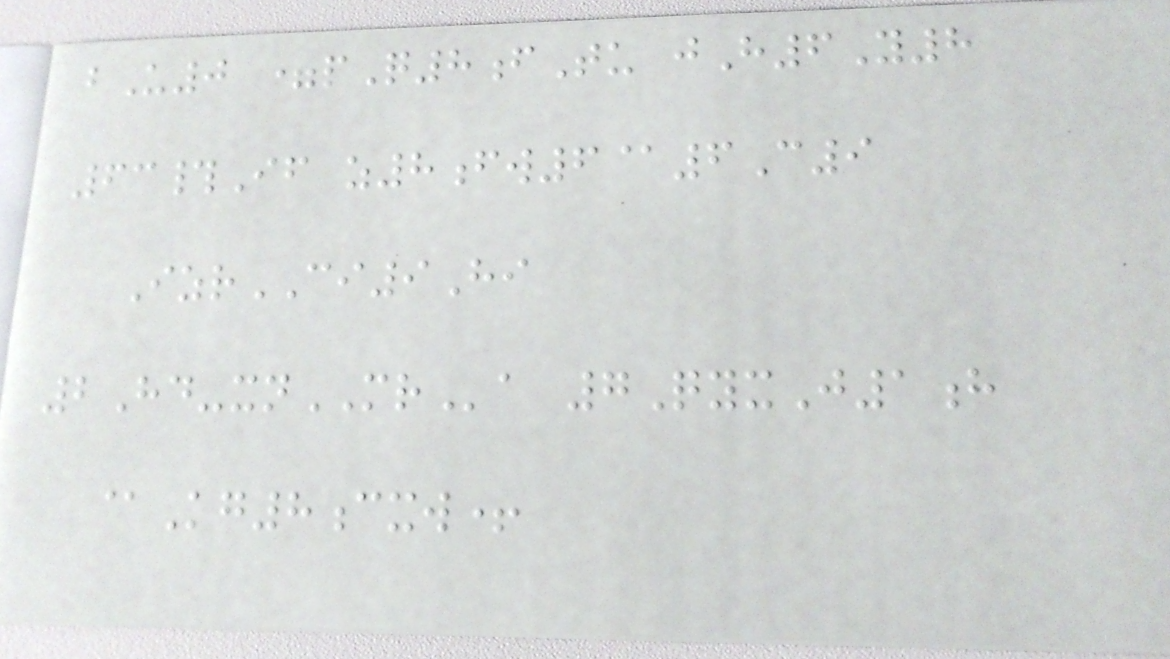bU0 =pQ8fTu jH6Y8
63#If z8fw6@6C9
IzrCI9Hi
2Hd-xnMRa 7QyxJ1h
@Kg8cxw+
